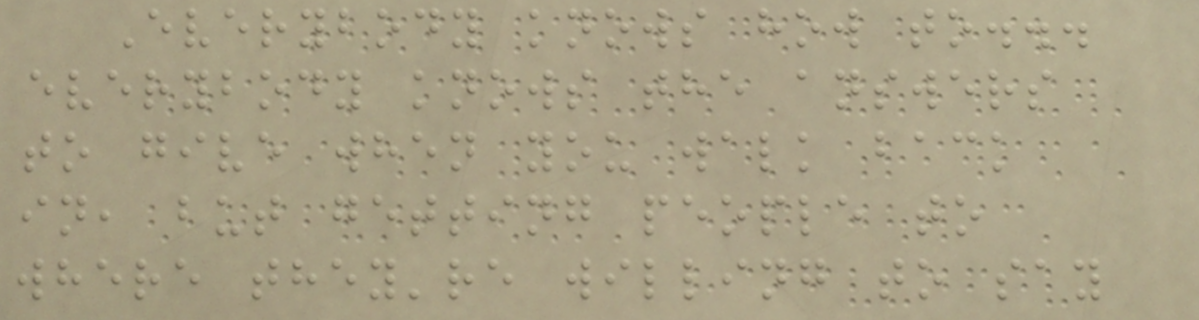Everybody knows how to...
everybody knows the answers
to give when you walk back
in, but getting people to
where they're willing to say
